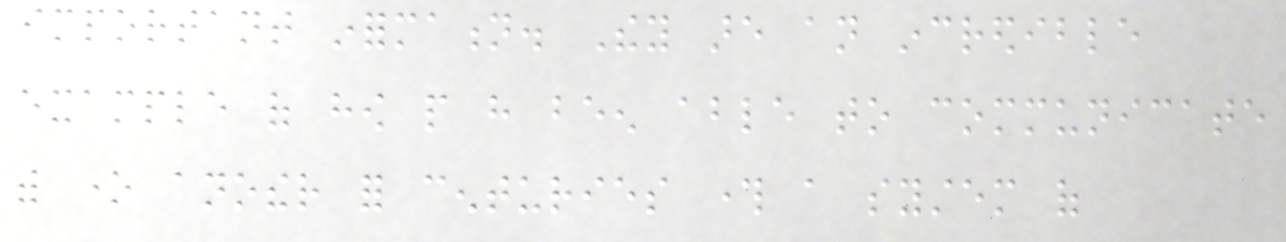important information. They are an incredible
example of how people have been able to communicate
with one another for centuries through a system of
